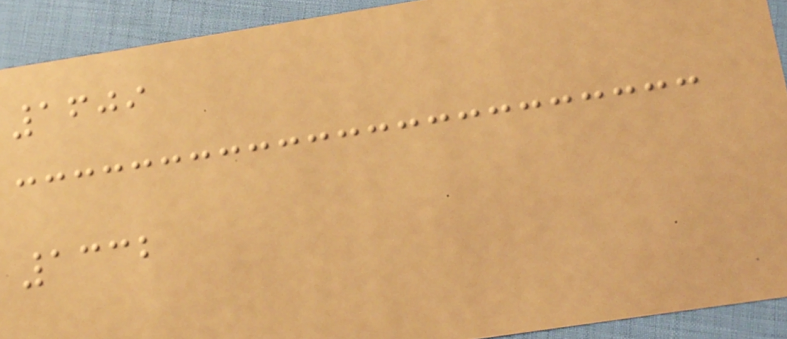1609
1332
